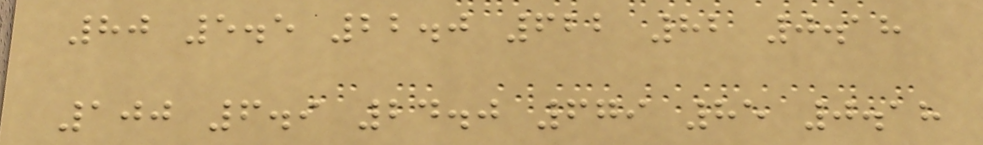80 5.5 22.0 622 82 0.18
100 6.9 24.0 679 85 0.18
